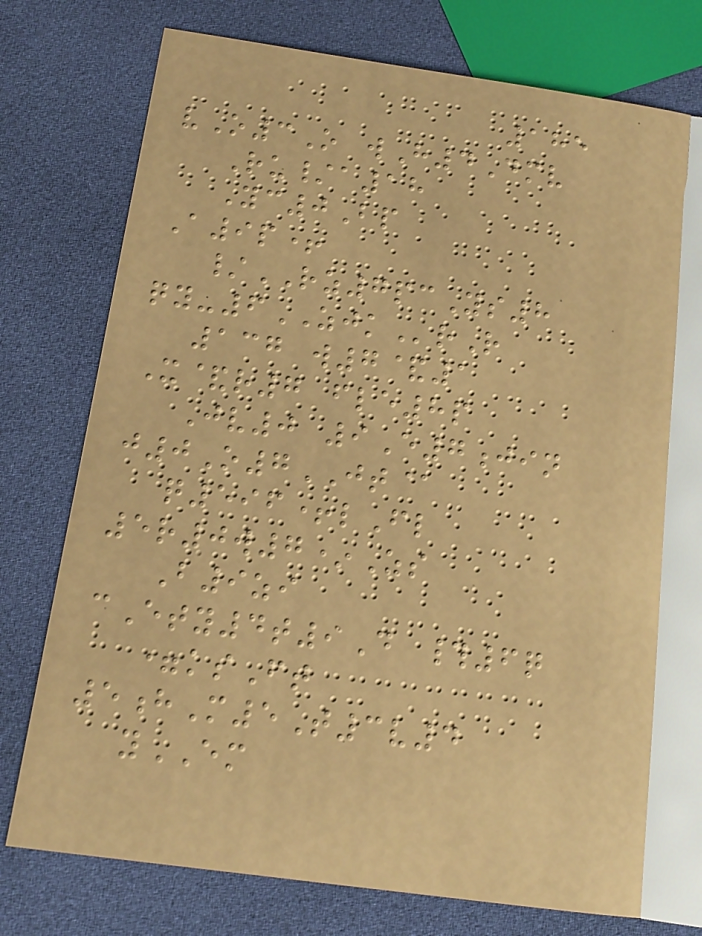185
vO3O wH4Dmv
Ru/a18
Yc0Bp
A9p+
/RZ7pcYs8
qy-6ZJKrR
137 w7&1
X&r7 fle8p
Jv0 9E7jin
j0O7JT@
q596+lFl
5r0w7*Zs
B9zi
cEty4t9D #6q
=ksFt
5hM5T3v4
yEM
